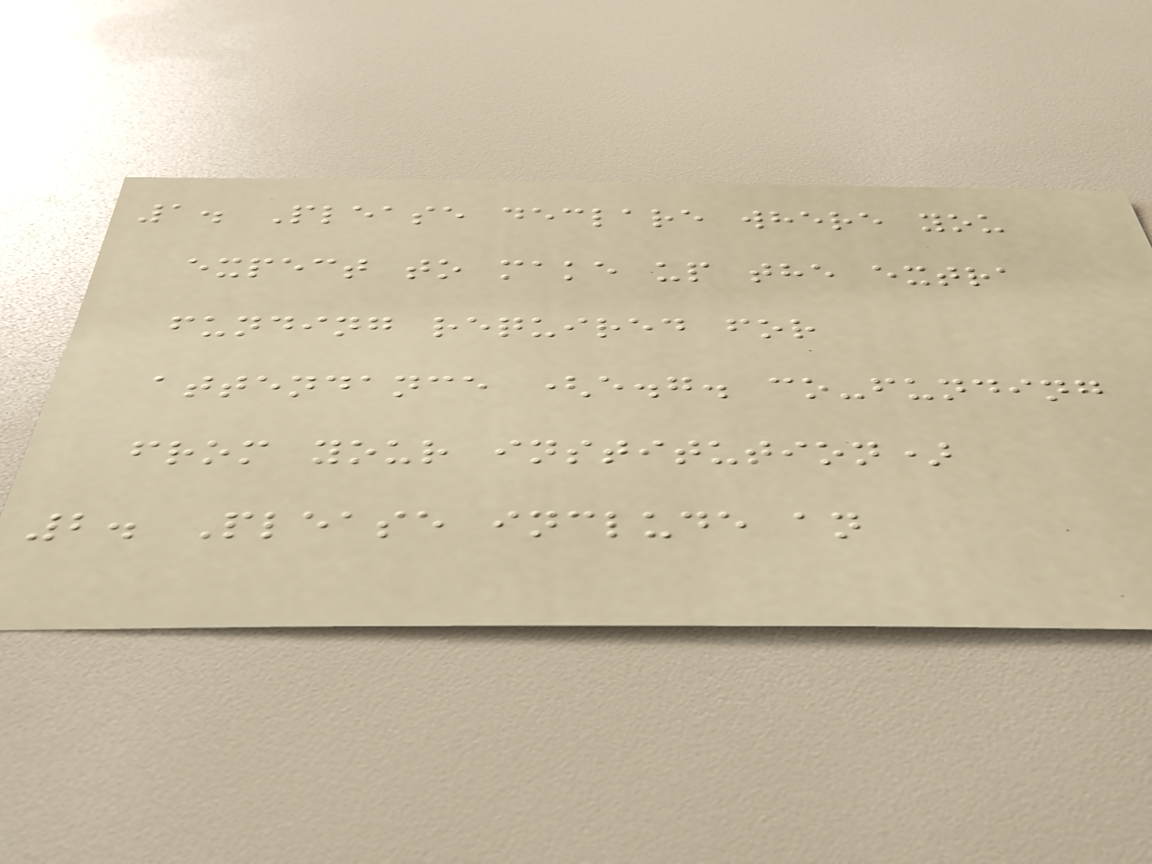1. Please declare where you
expect to make up the extra
funding required for
attendance (e.g. co-funding
from your institution)
2. Please include an
